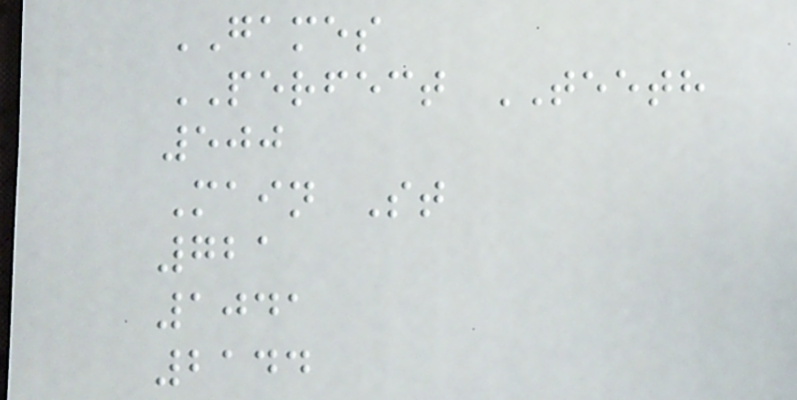GAMES
PERFECT TEETH
500
Main St
721
1041
2144
